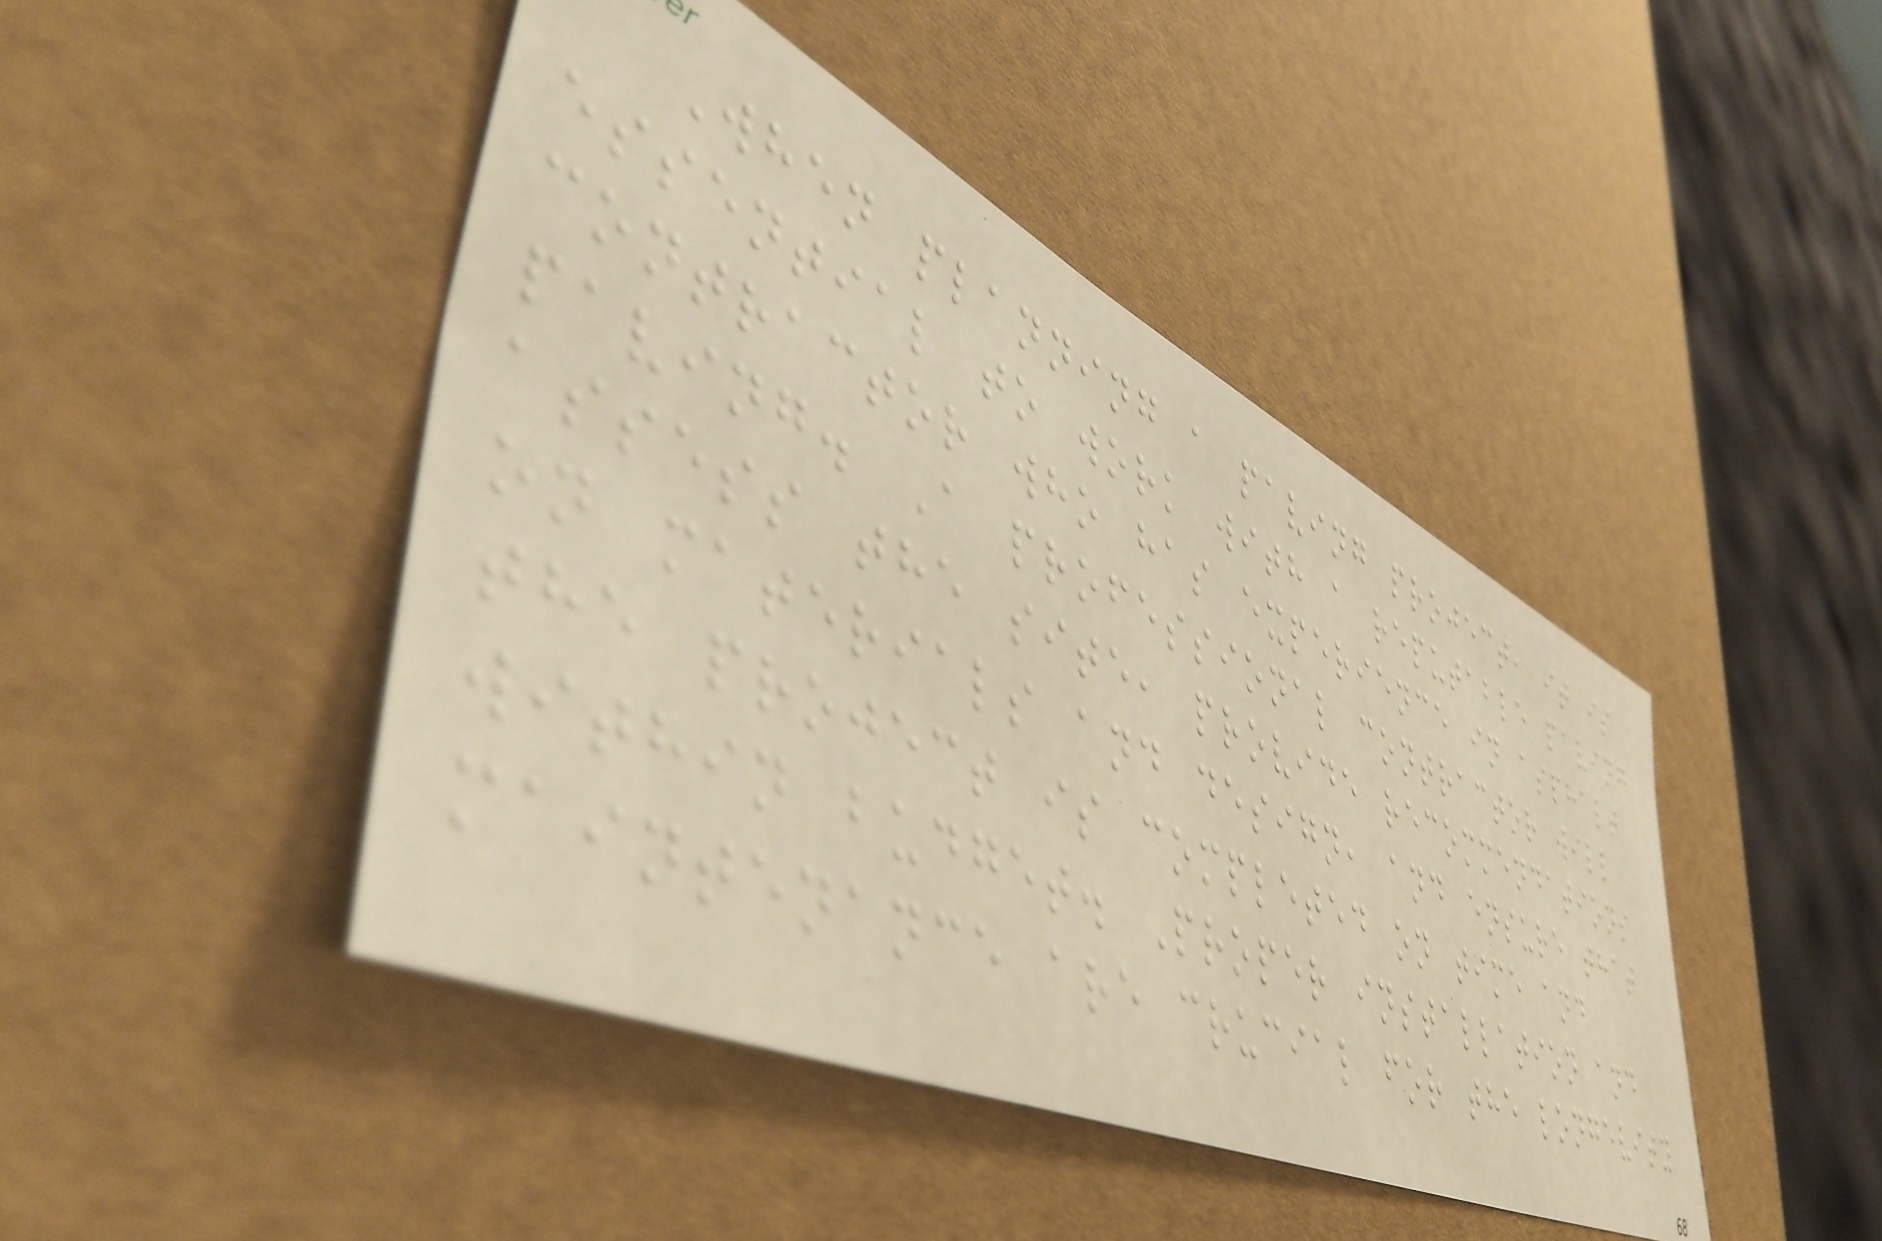When planning a paving project, it is
essential to work with a reputable paving
contractor who has experience in asphalt
paving. A professional contractor will
assess the site, provide recommendations
on materials and design, and ensure that
the project is completed on time and
within budget. Proper installation and
maintenance are crucial for the longevity
